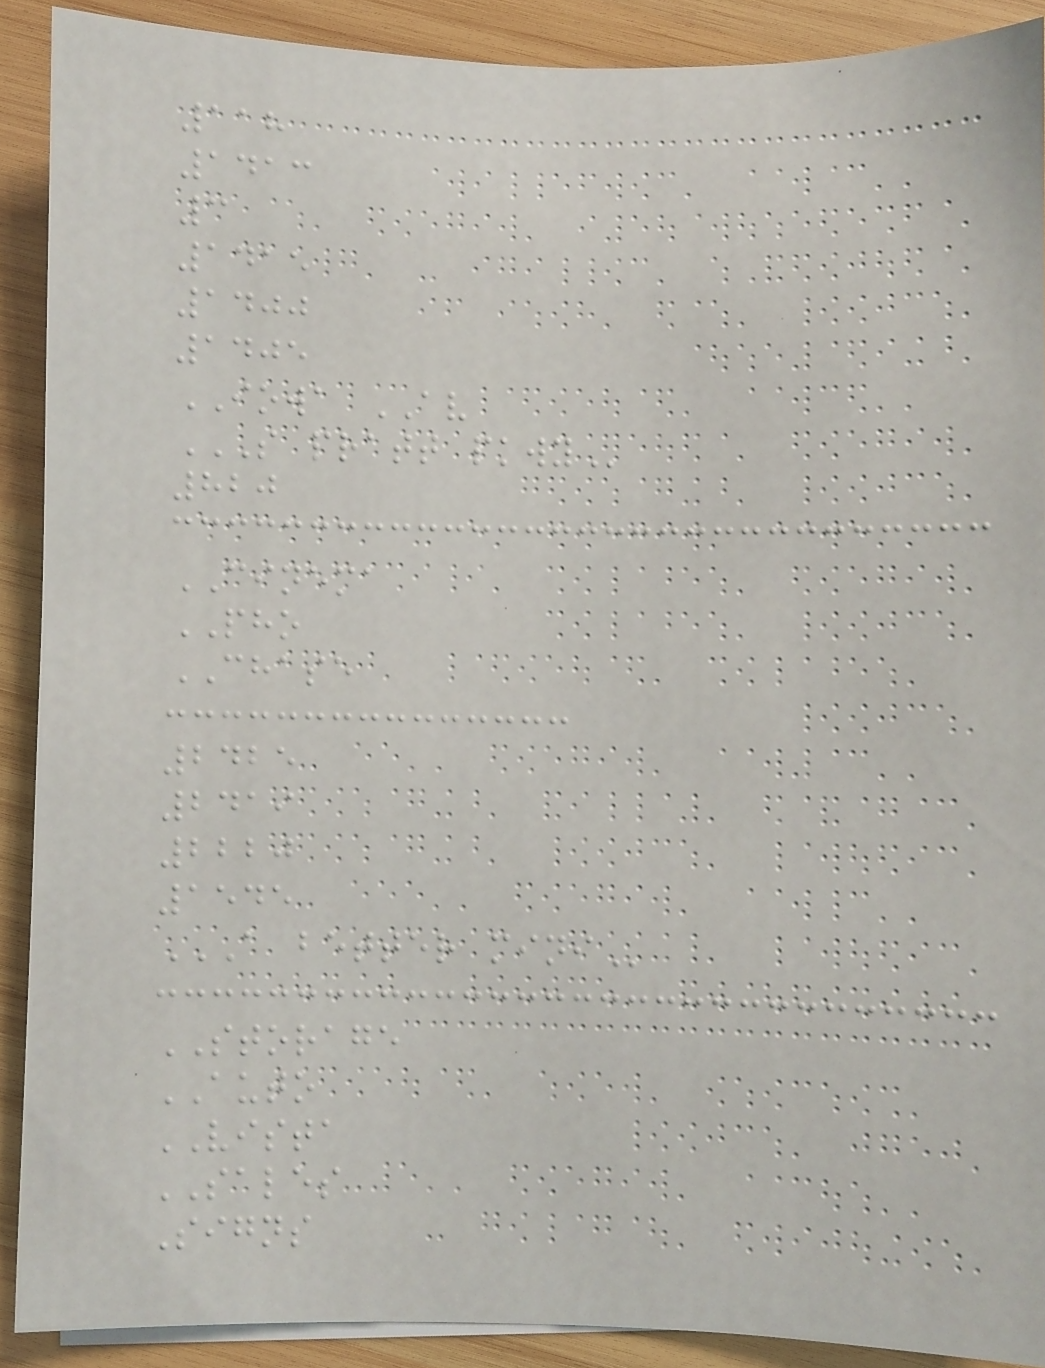118
1413
3
1415
1400
1405
IOWA AV
S PRATT PKWY
820
CINEMA
PHO
CHASE
2425
2419
2220
1545
A BETTER MINI
STORAGE
AUTO
VISTA
SALES
Signs
